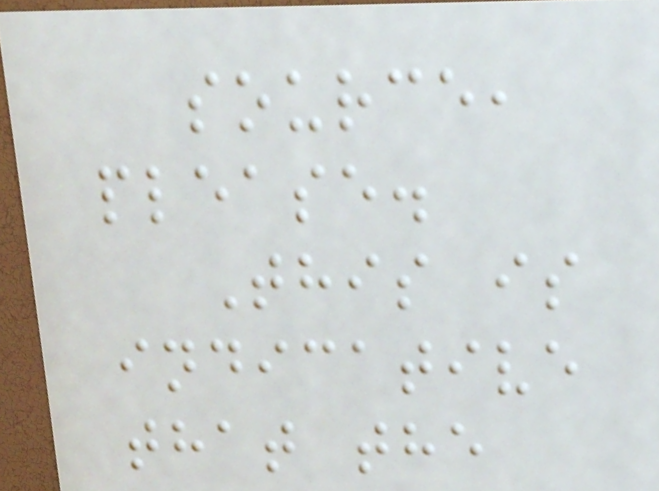source,
please.
This is
indicative
that the
